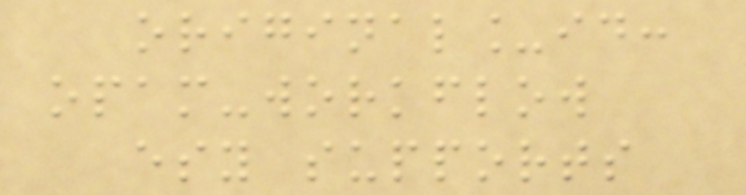original_id:
opam-workflow
esy supports
